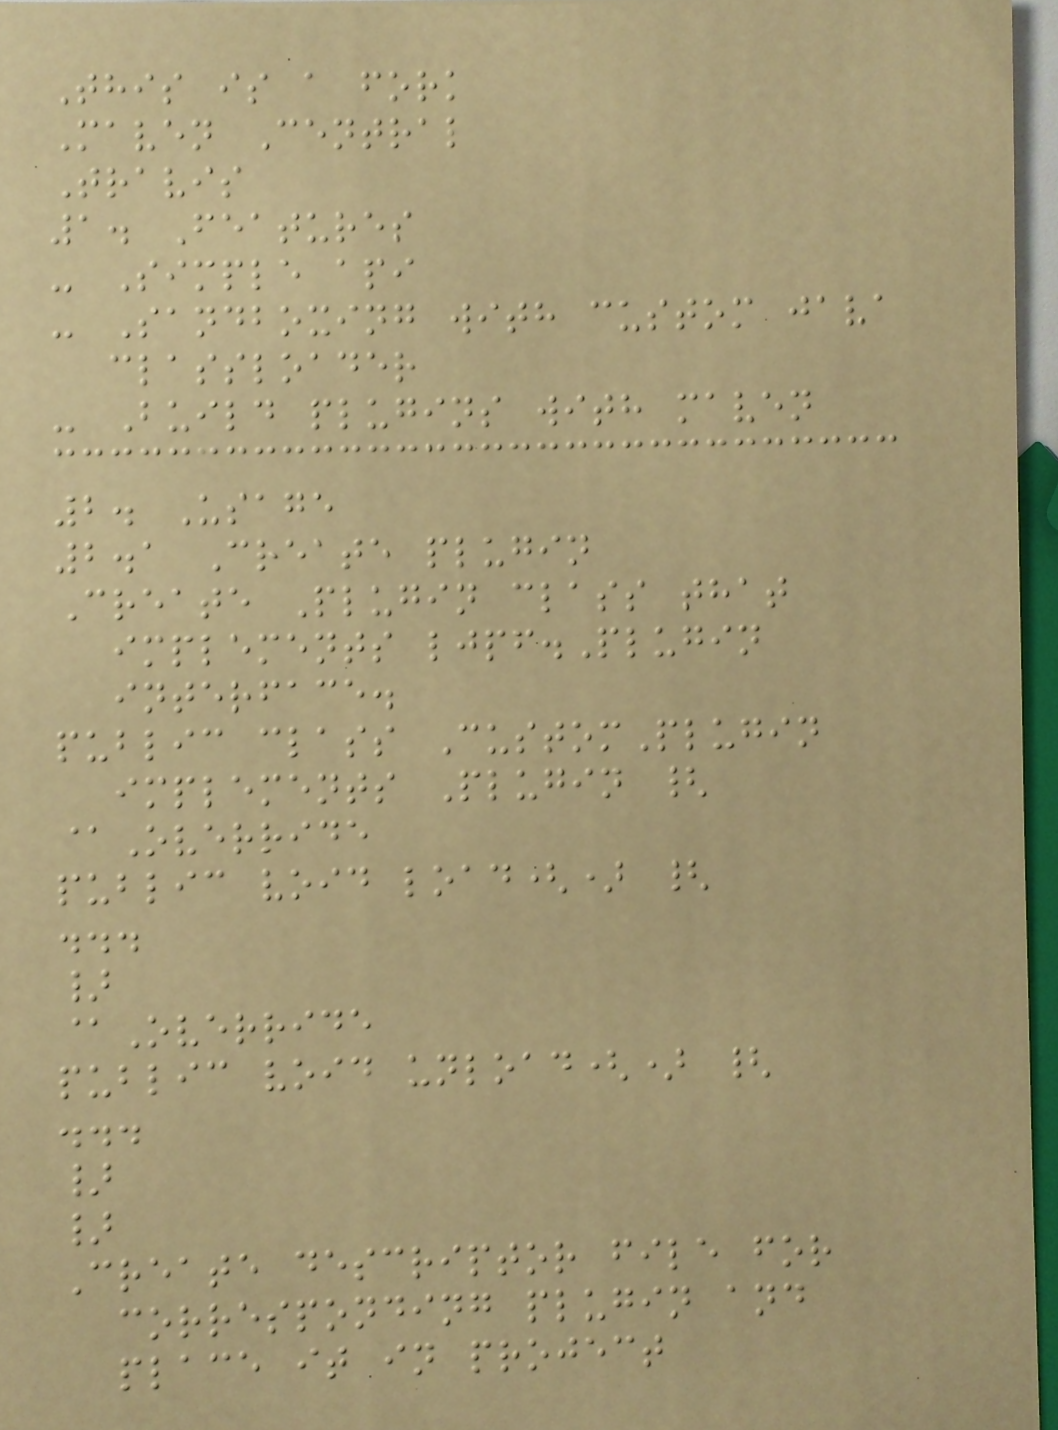This is a fork
Maven Central
Travis
1. Features
- Simple api
- Sandboxing with custom java
classloader
- Build plugins with maven
2. Usage
2.1 Create plugin
Create Plugin class that
implements ljpf.Plugin
interface.
public class CustomPlugin
implements Plugin {
@Override
public void load() {
...
}
@Override
public void unload() {
...
}
}
Create descriptor file for
corresponding plugin and
place it in project
